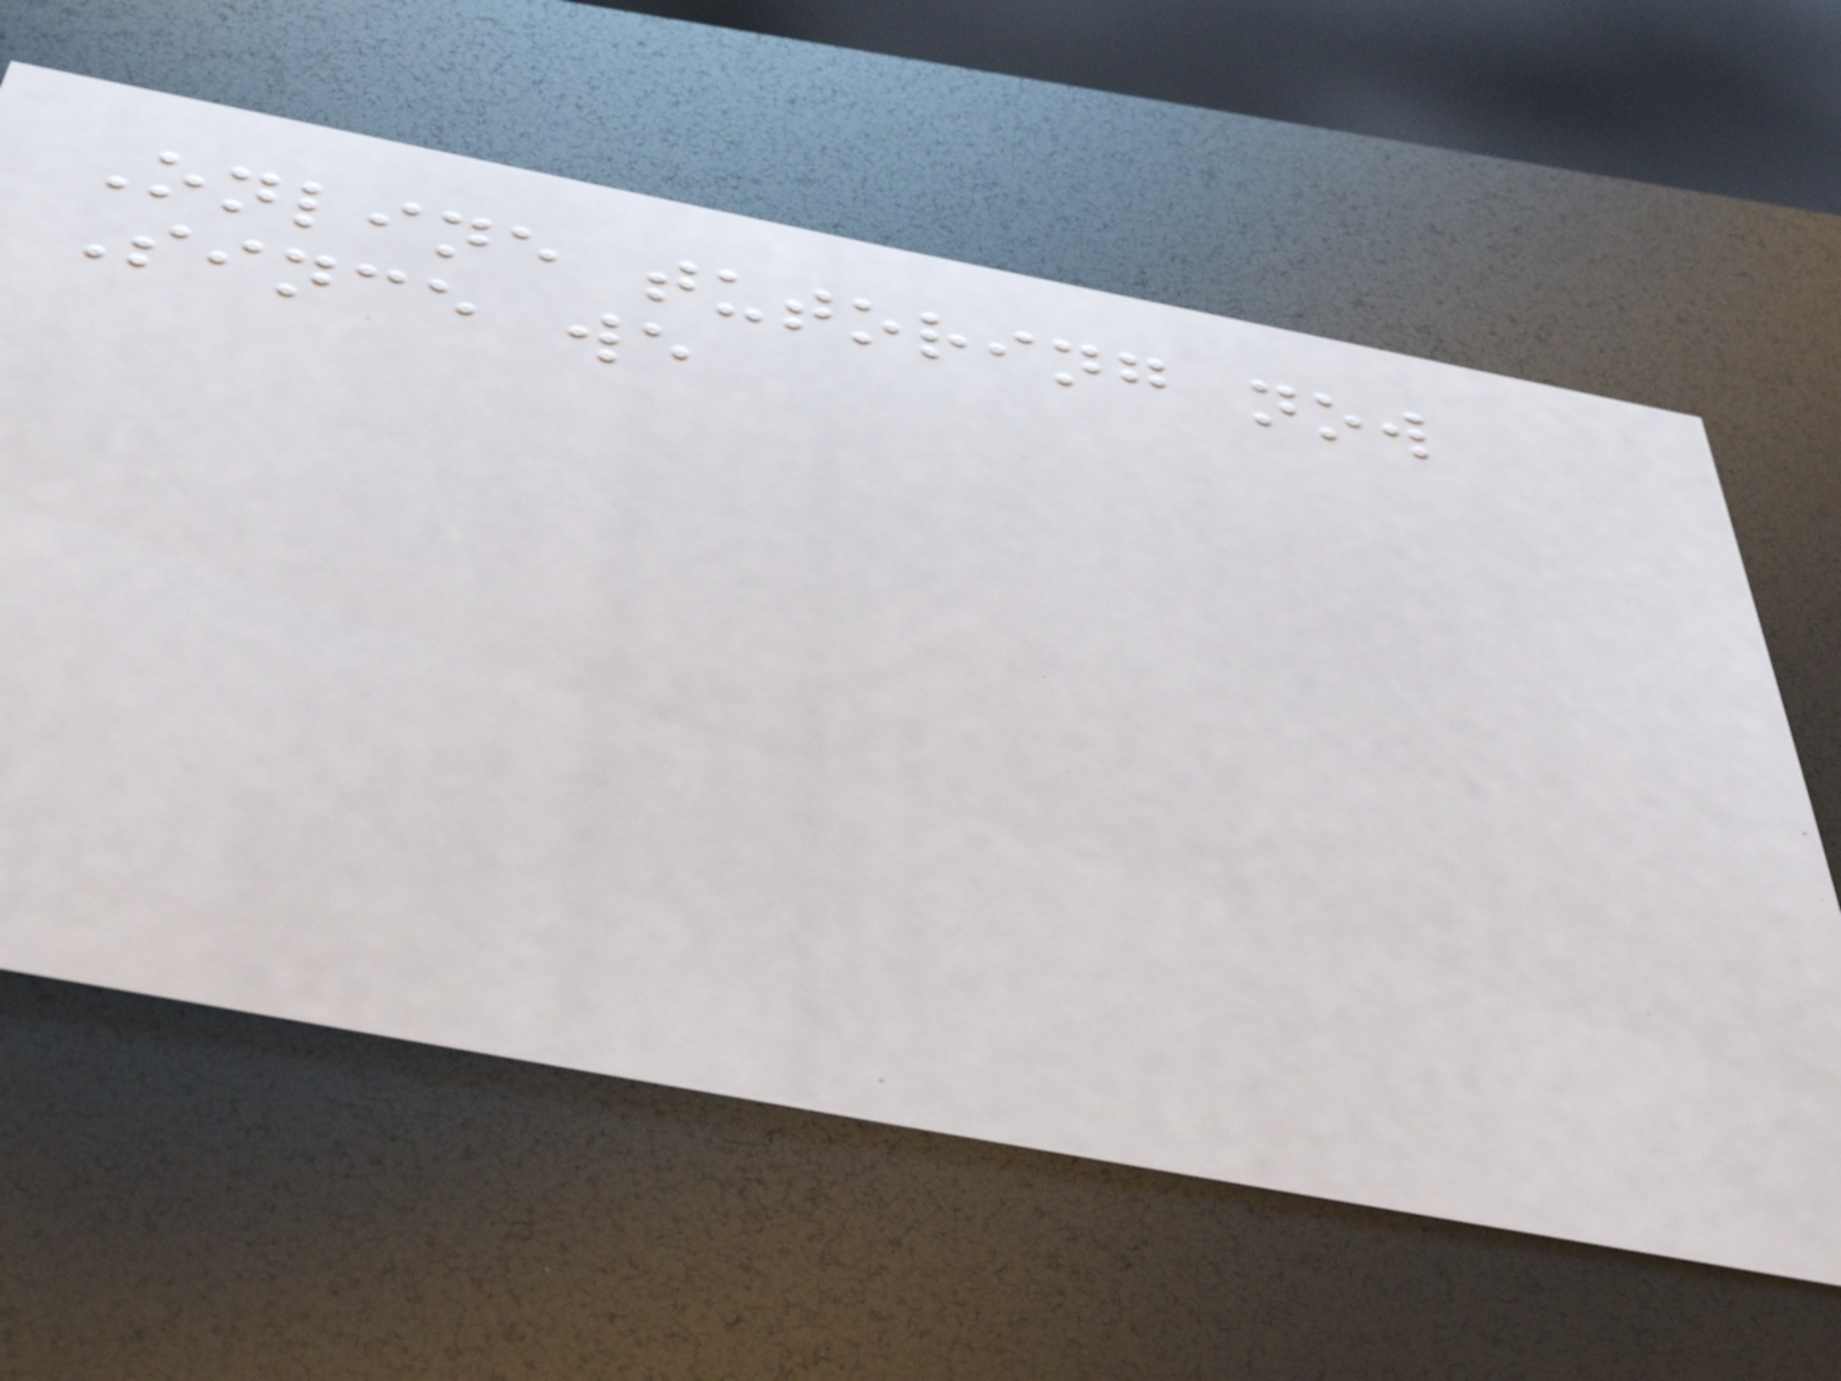Online tutoring now
Since we
